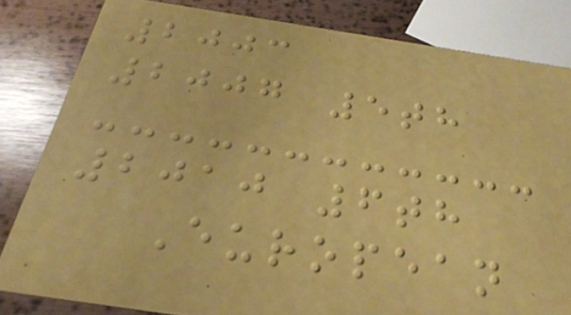2003
2007 5th
2010 6th
European
